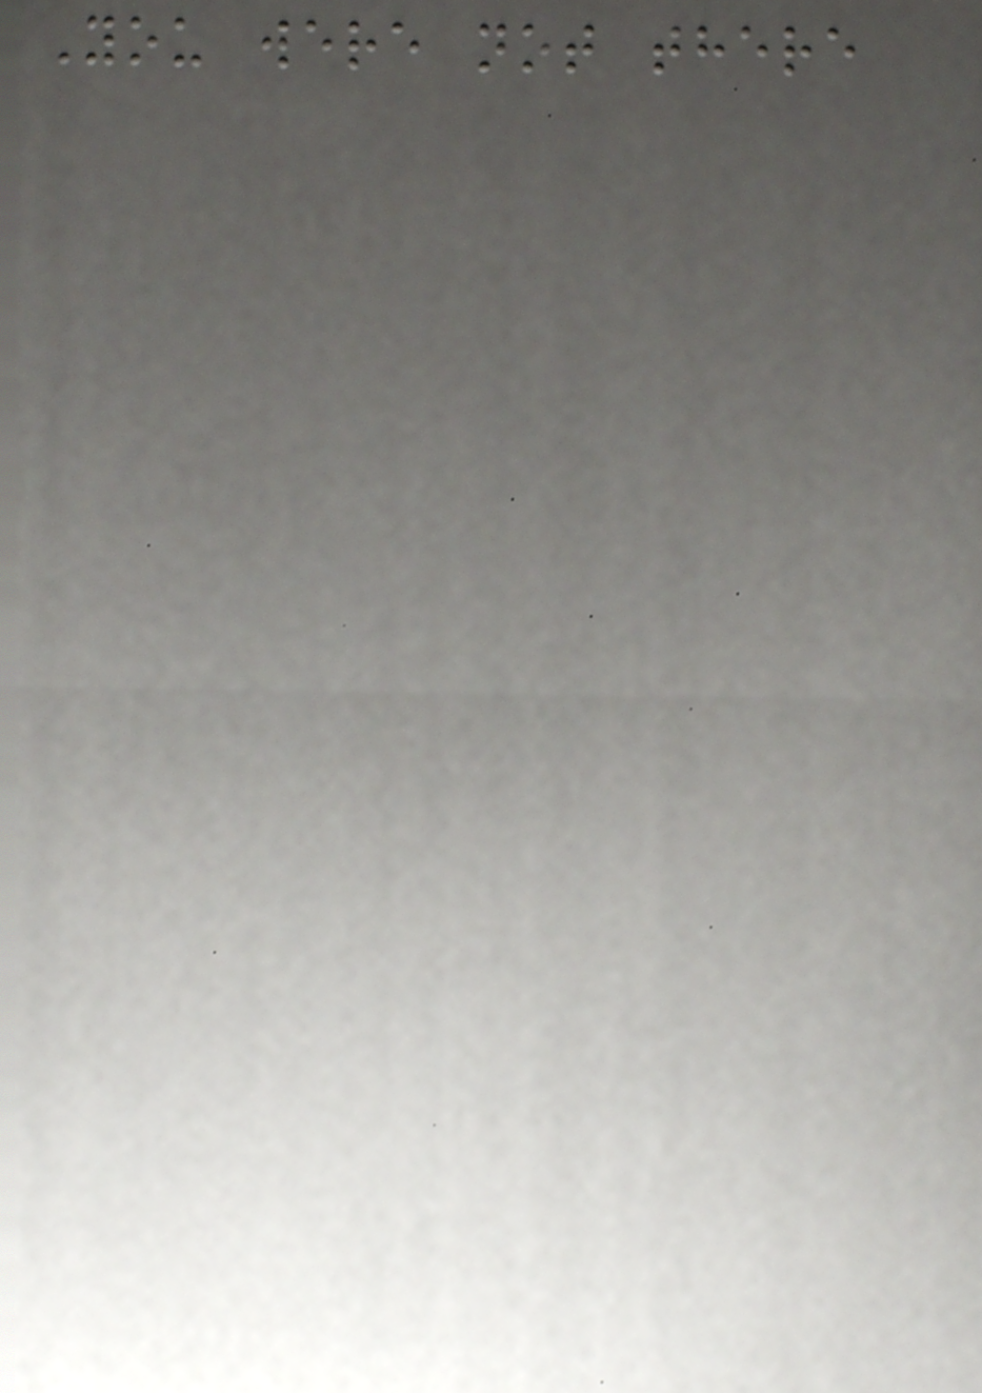You were not there
